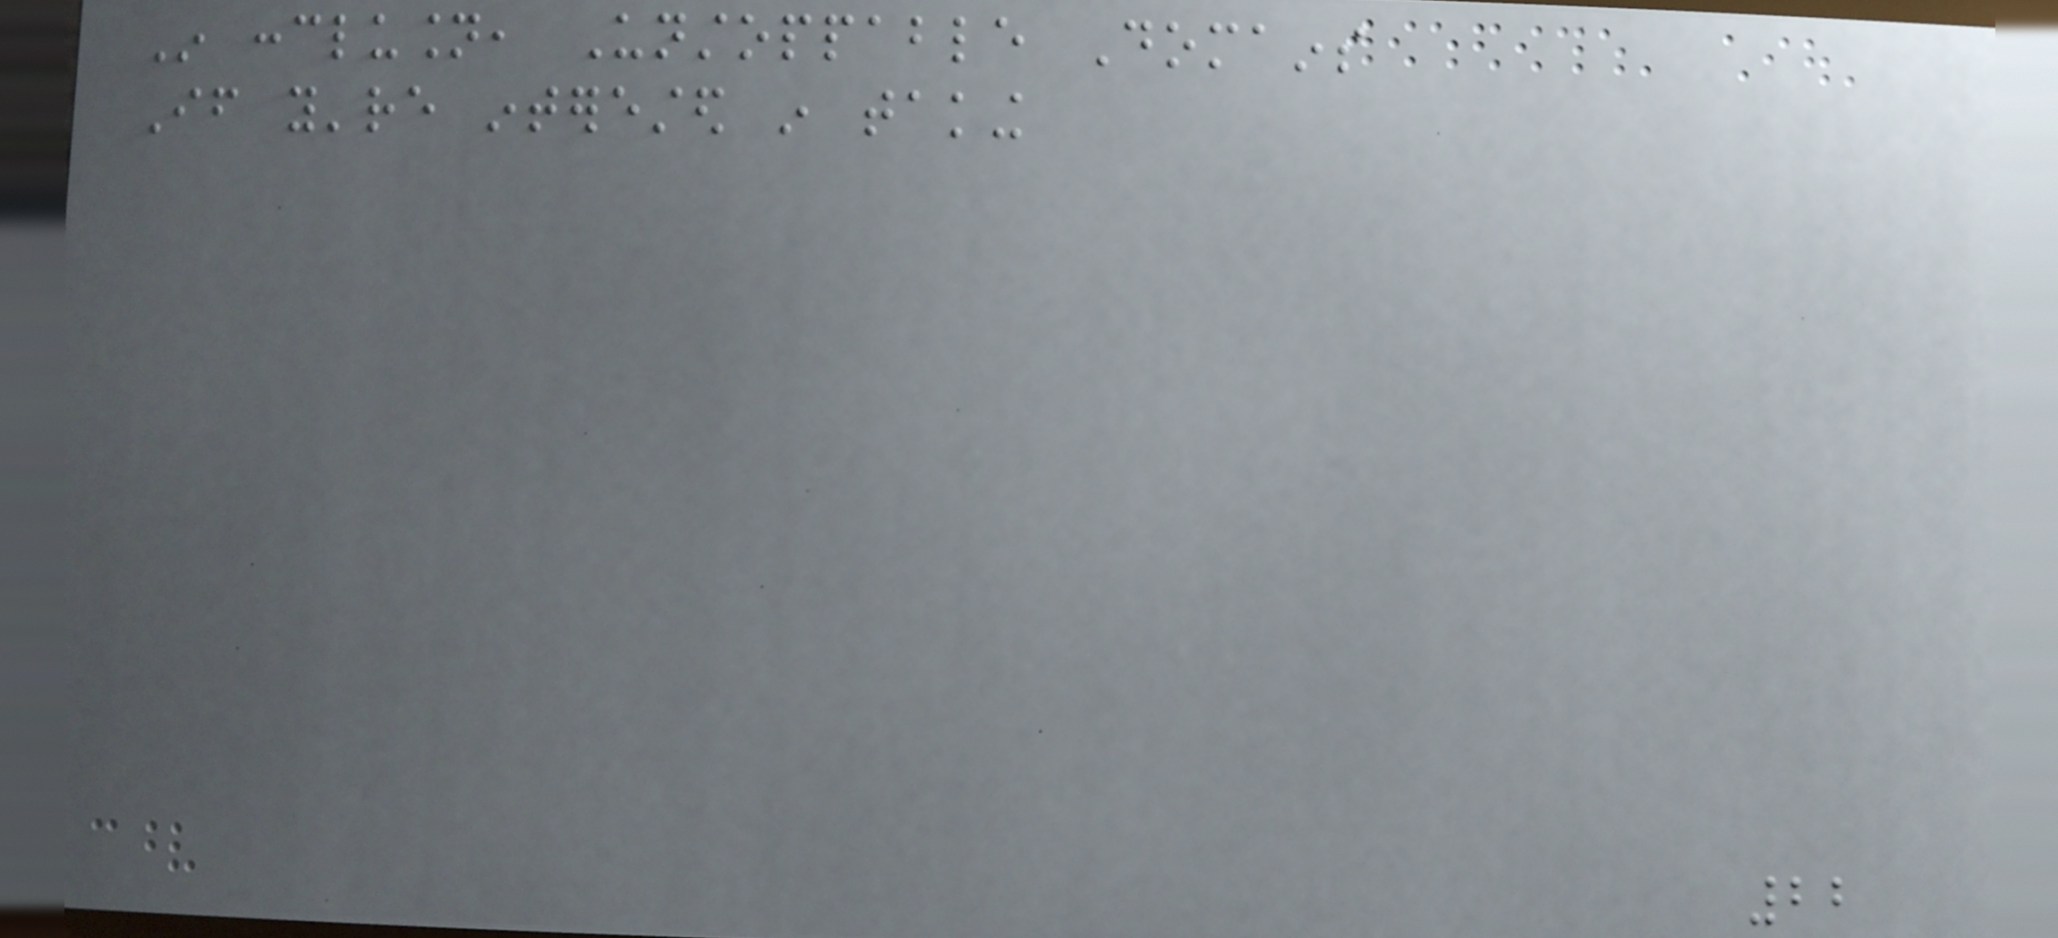In conclusion, Unstoppable Domains
If you're interested in taking
22
